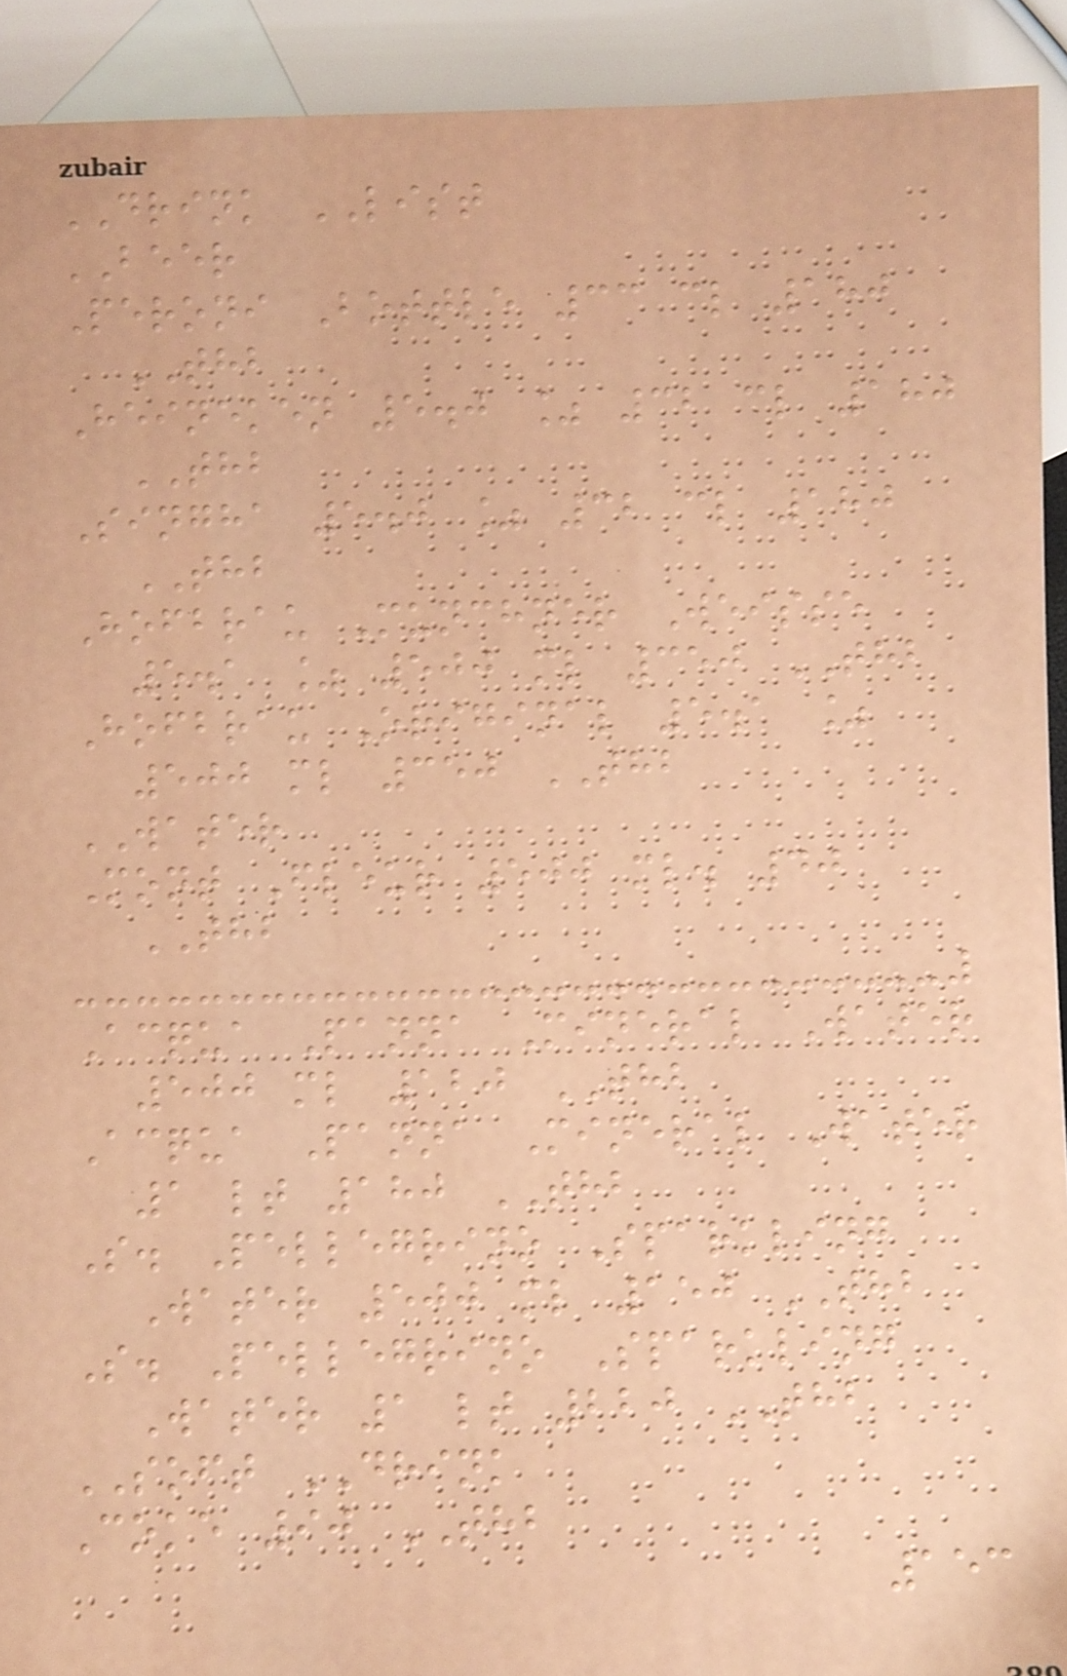DRINK LIST
BEER
Peroni Bottle 33 cl 180
THB
Heineken 5.0 % 32 cl 180
THB
Singha 5.0 % 32 cl 180
THB
Hofbrau Munchner Weisse
5.1 % 500 ml 350 THB
Hofbrau Original 5.1 %
500 ml 350 THB
WATER
Mont Fleur 500 ml. 40
THB
Acqua Panna Mineral Water
500 ml 120 THB
Acqua Panna Mineral Water
1 lt 180 THB
S. Pellegrino Sparkling
Water 500 ml 150 THB
S. Pellegrino Sparkling
Water 1 lt 220 THB
SOFT DRINK
Coke 90 THB
153
